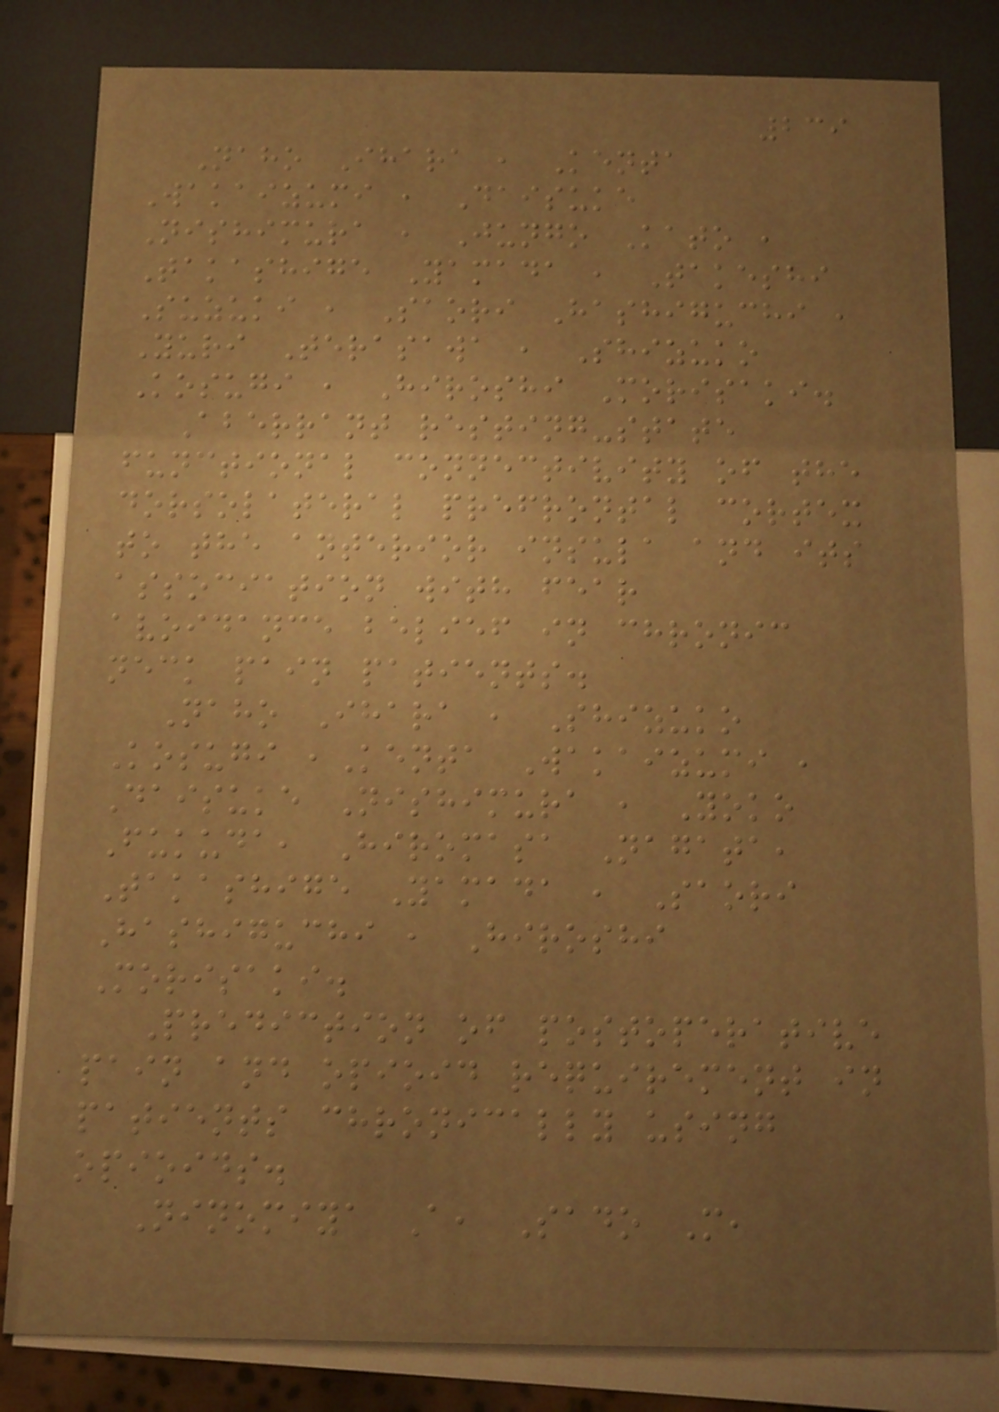239
Naho Ihara , Kenta
Wakaizumi , Daisuke
Nishimura , Jungo Kato ,
Takashige Yamada , Takeshi
Suzuki , Saori Hashiguchi ,
Yuri Terasawa , Shizuko
Kosugi , Hiroshi Morisaki.
Aberrant resting-state
functional connectivity of the
dorsolateral prefrontal cortex
to the anterior insula and its
association with fear
avoidance belief in chronic
neck pain patients.
Naho Ihara , Shizuko
Kosugi ,Kenta Wakaizumi ,
Daisuke Nishimura , Yoko
Fukuda, Hiromasa Nagata,
Takashige Yamada , Saori
Hashiguchi , Hiroshi
Morisaki.
Prediction of postoperative
pain and opioid requirement in
patients chronically using
opioids.
Ninomiya A, Sado M,
